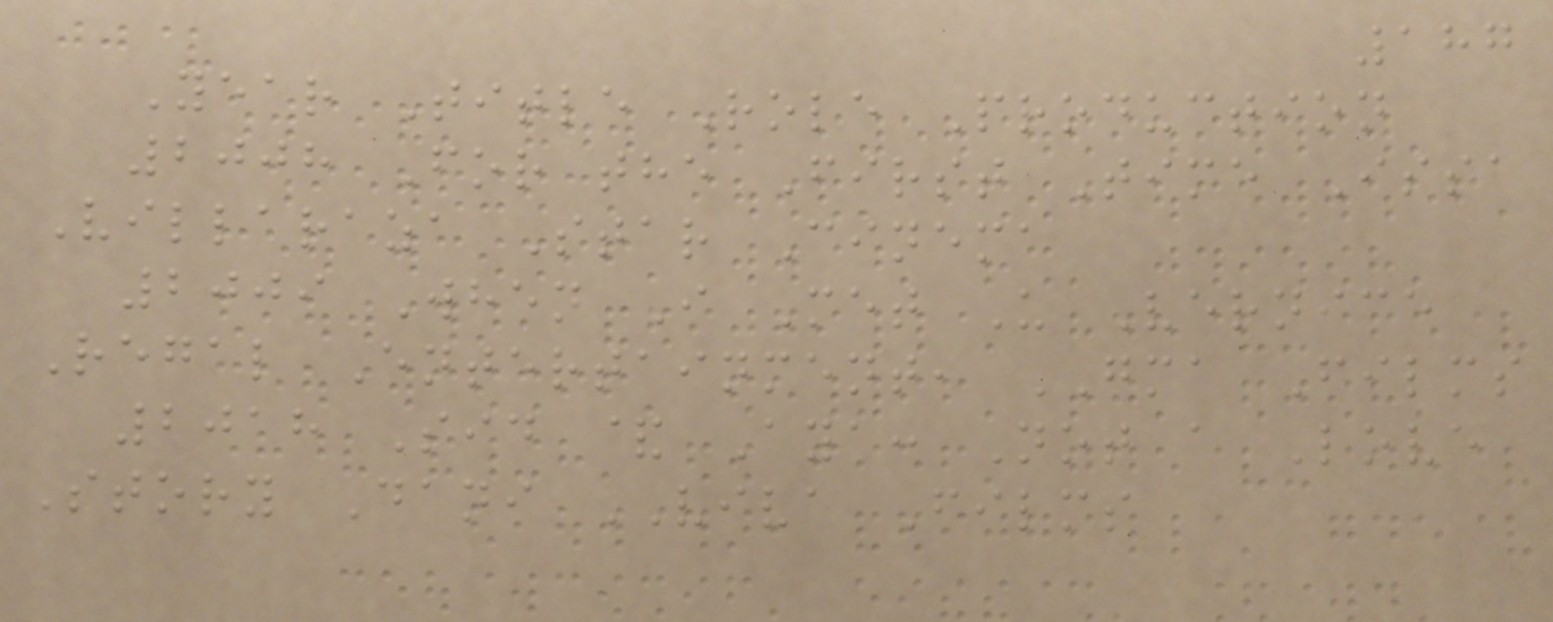187
Year Title Role Production
2008 For the First Time Issa
Villaraza Star Cinema
2009 When I Met U Vernice
Regal Entertainment, GMA Films
2018 Sid & Aya: Not a Love
Story Dani VIVA Films
